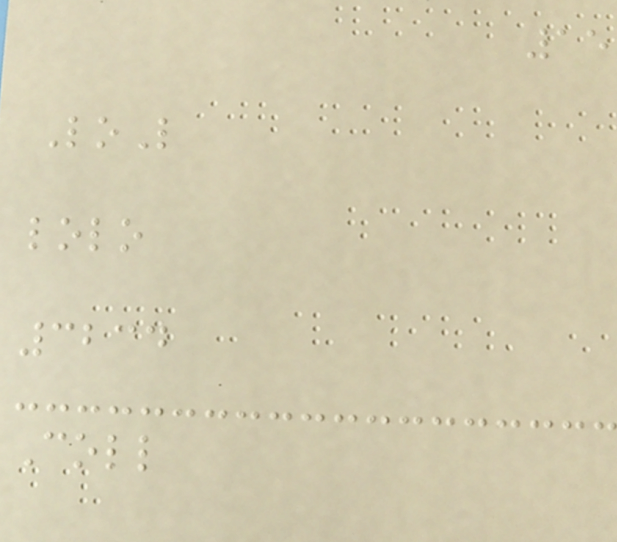15
LoL
lolo
3234
Coll
